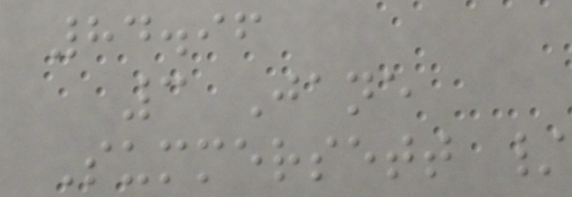84.96
3 Jane
Summersett /
